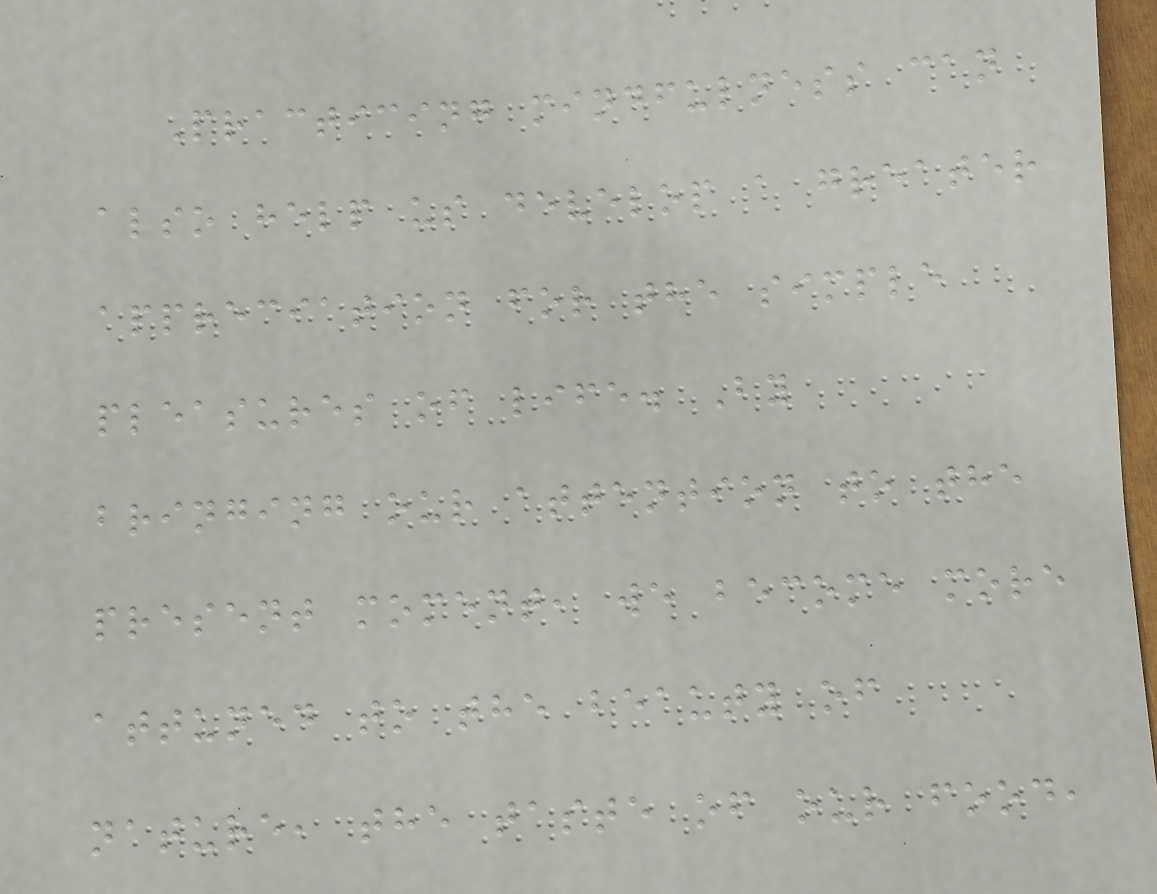Practicing mindfulness can
also help us develop a greater
appreciation for the simple
pleasures of life. By
bringing our attention to the
present moment, we become more
attuned to the beauty of
nature, the taste of our food,
